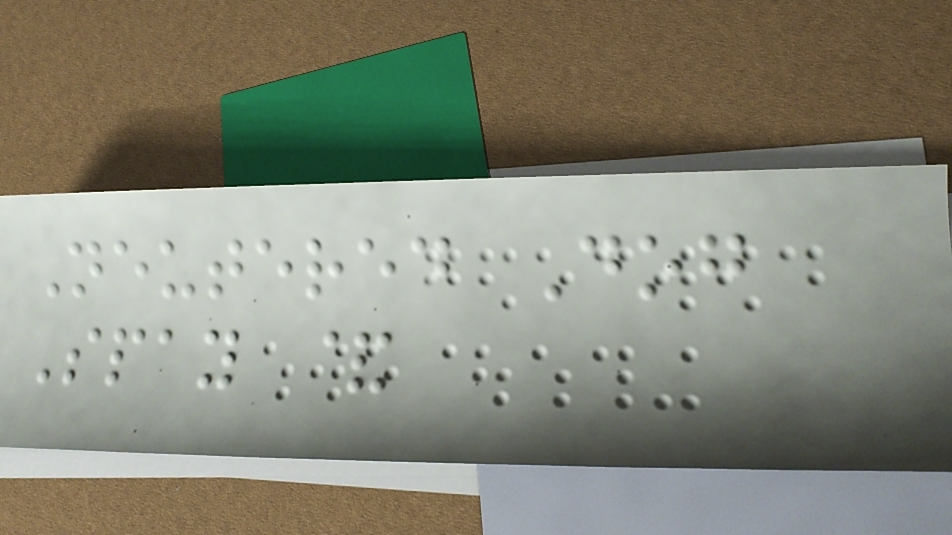Neutered Dog
Spay &
